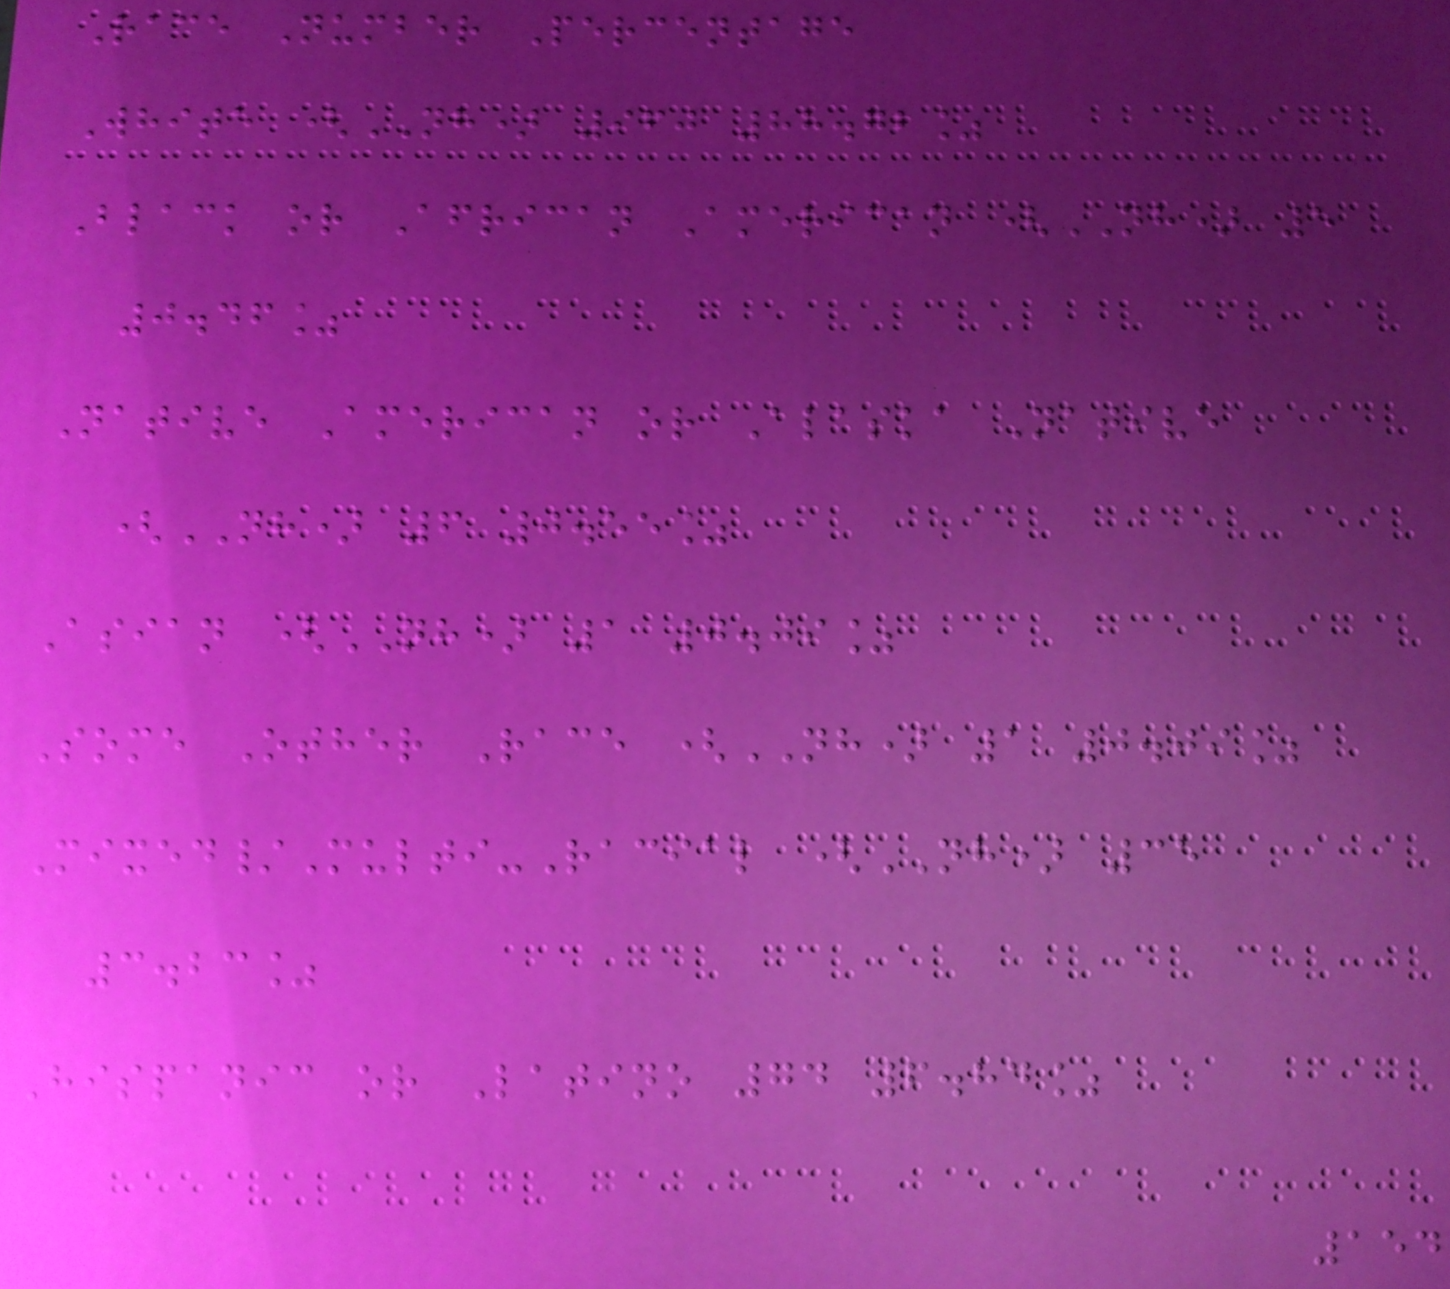Race Number Percentage
White (NH) 960 88.72%
Black or African American (NH) 5
0.46%
Native American or Alaska Native
(NH) 6 0.55%
Asian (NH) 1 0.09%
Some Other Race (NH) 1 0.09%
Mixed/Multi-Racial (NH) 35
3.23%
Hispanic or Latino 74 6.84%
154
